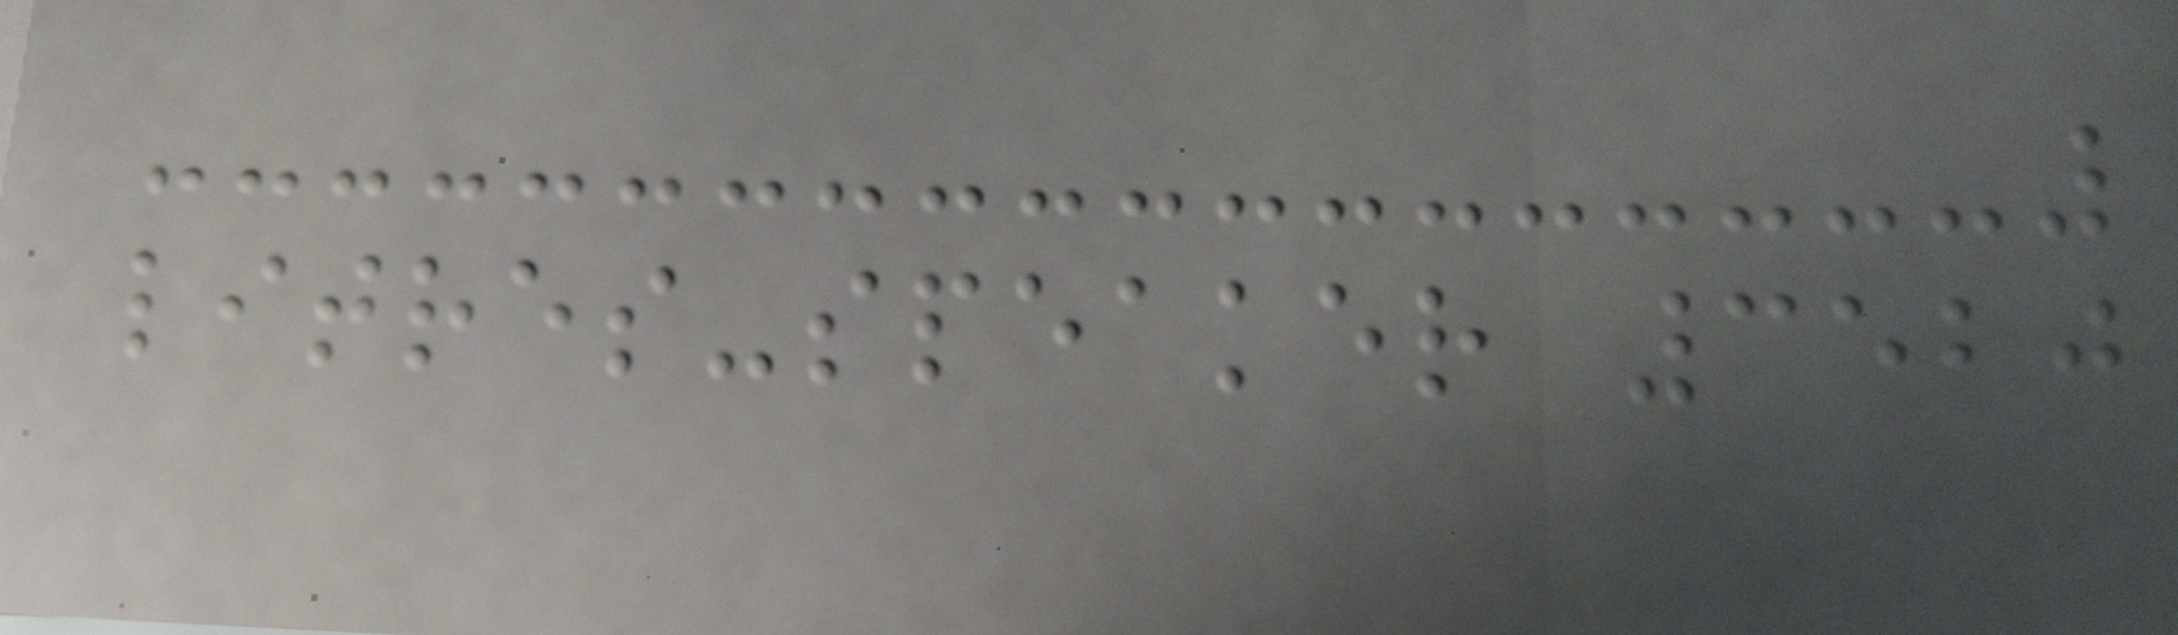litres-speaker 3520
